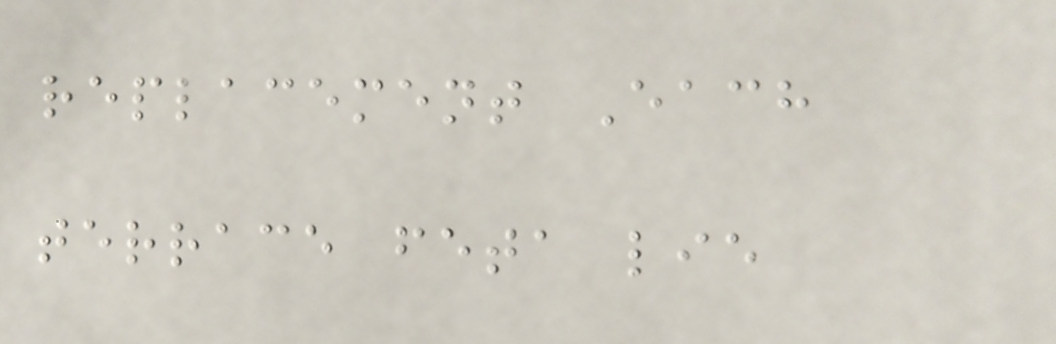replacement Each
terrace feta lie
